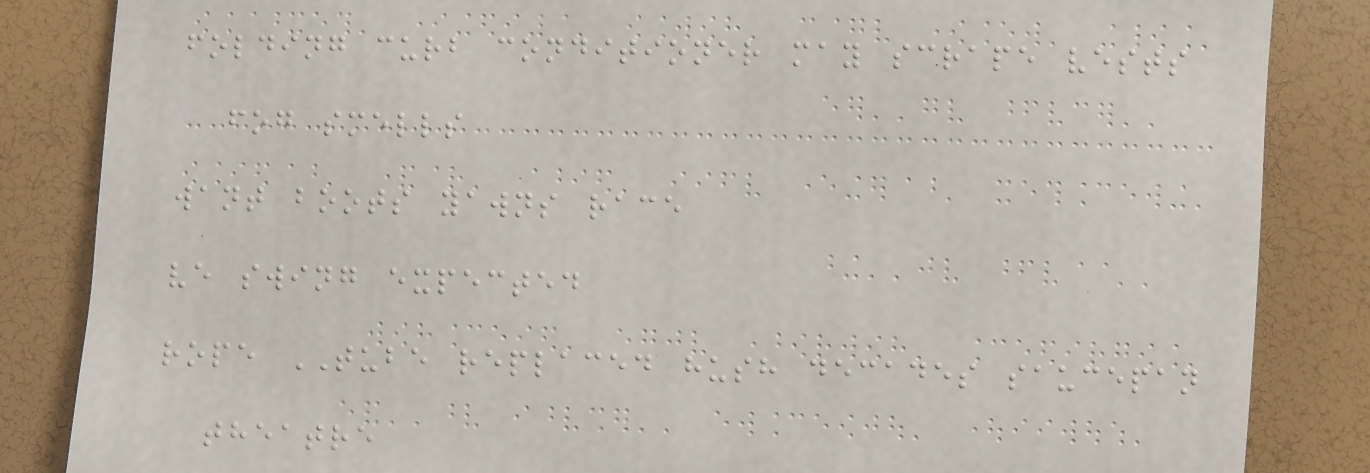folding curb conditioner may scrape vests
fog smells
want boots yawns race
ve swing expected
rope TUBE replaced hush decades saucepan
theatre
